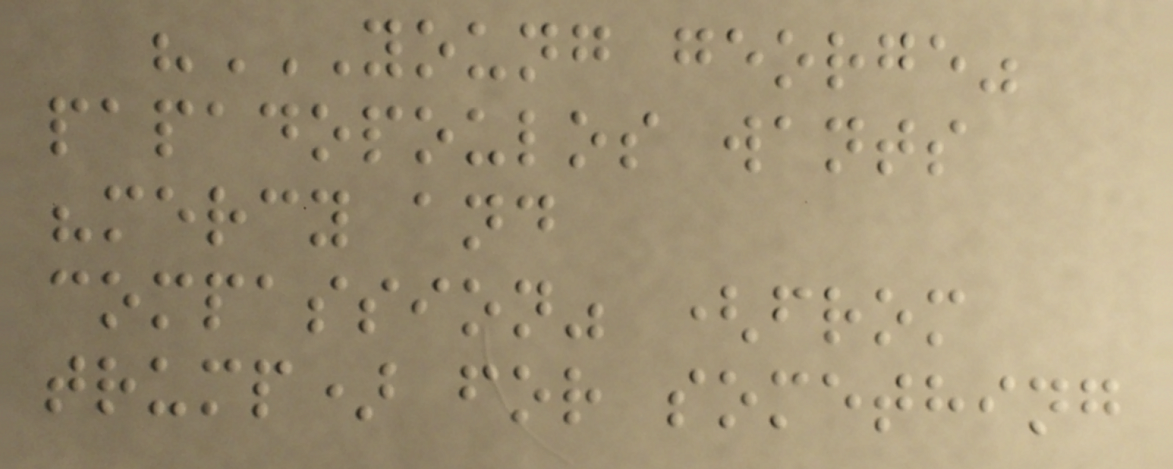"YOUNG GEORGE"
PAPADOPOULOS WANTS
"MERCY AND
COMPASSION" (FROM
TRUMP) FOR SOMETHING
